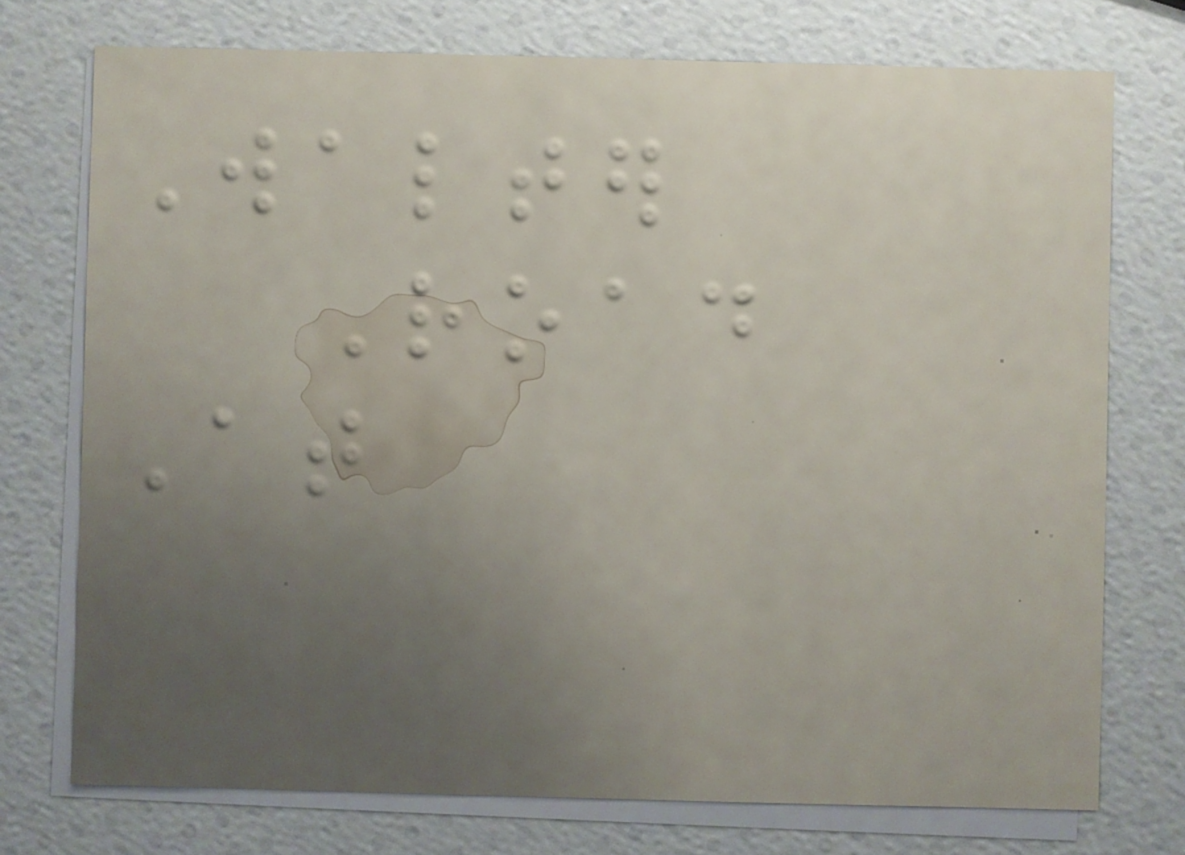Walter
Road
At
